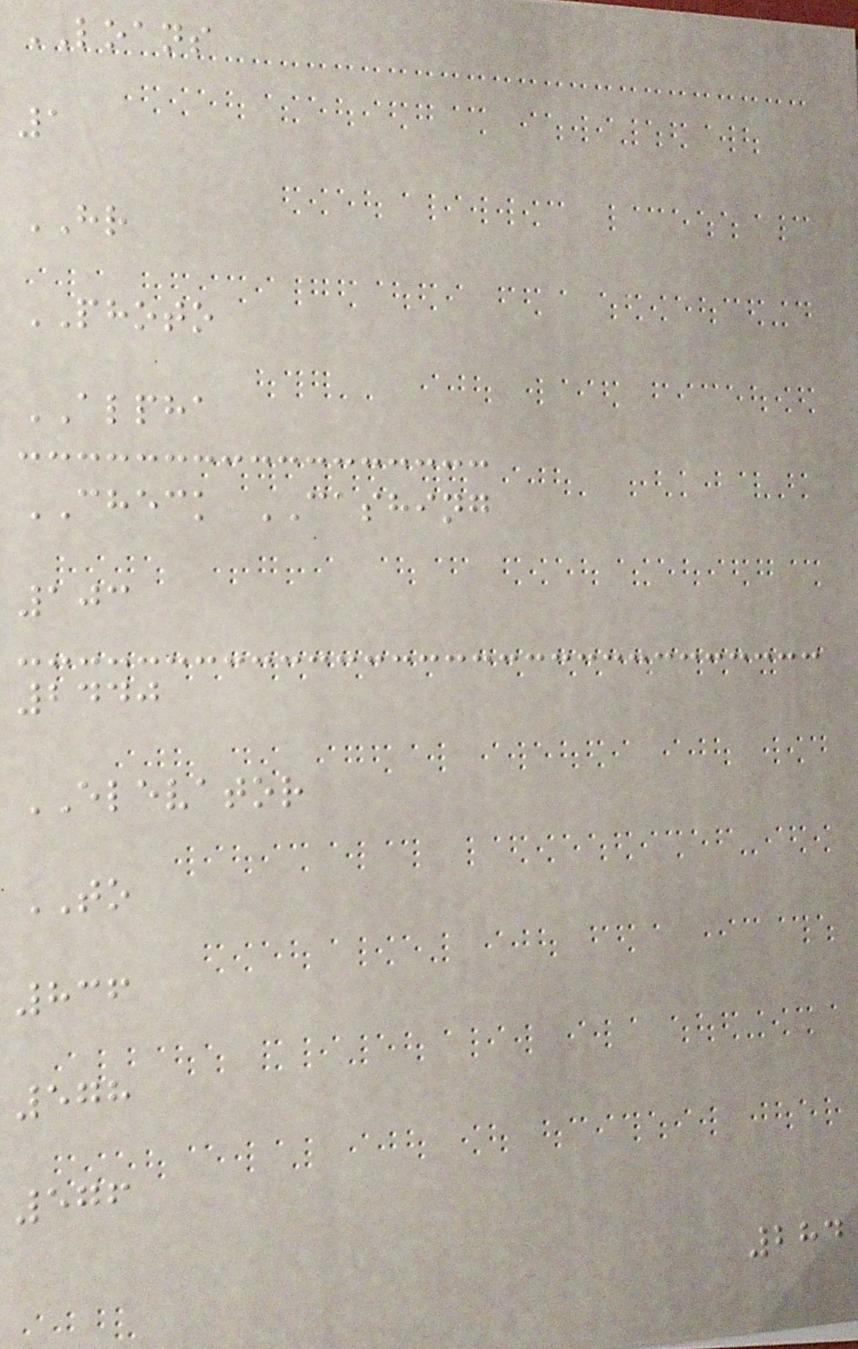LOANS
1
HR
PHOTO
ALPHA
CHECK CASHING
103
2440
ELEVATOR
TO
836
578
576
284
